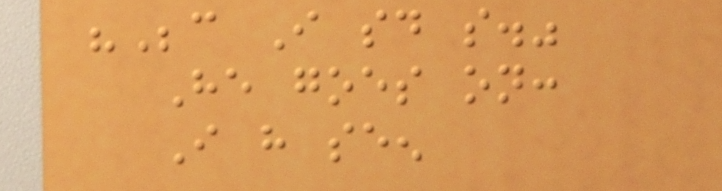"Because I said so."
He goes on:
I have seen
